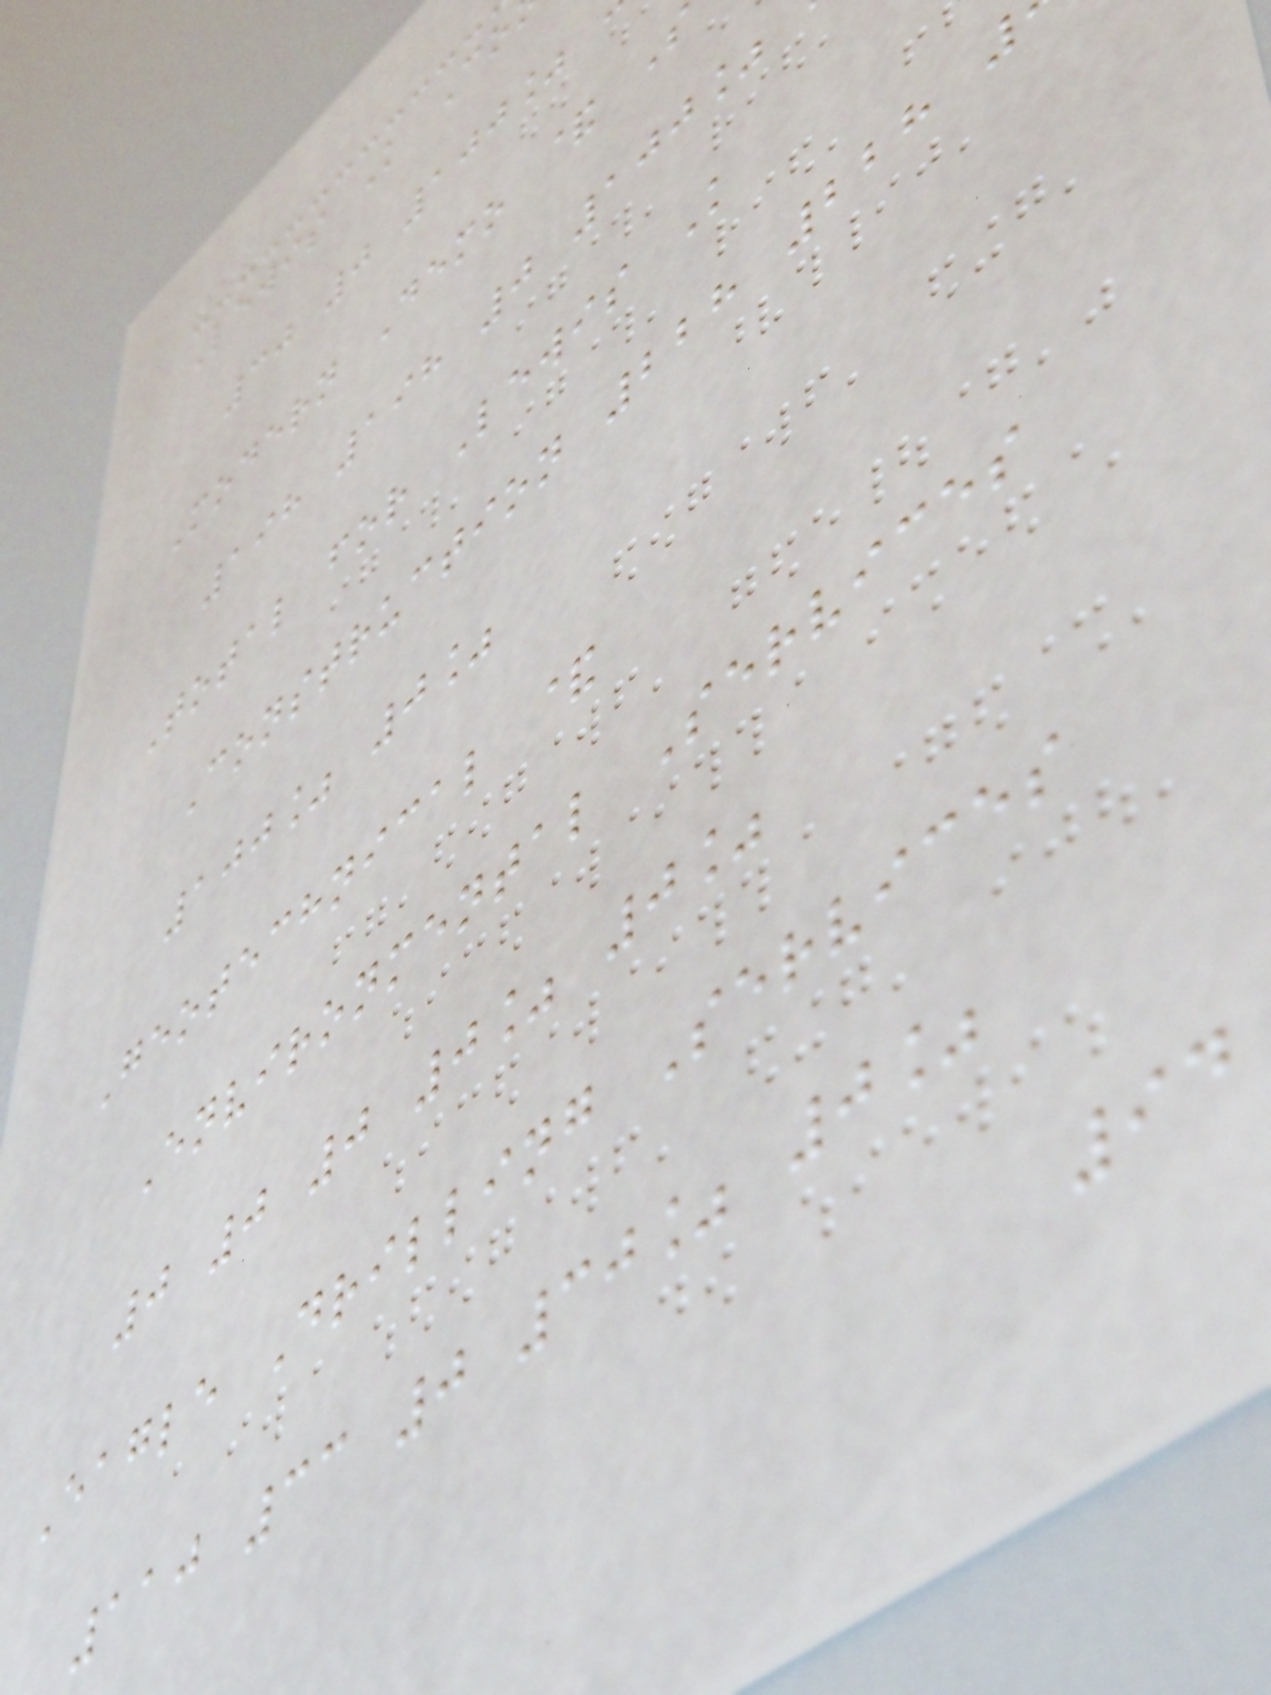Lewis K Co
30 0 100%
Modern Demo & S
198 198 0 100%
Total for Lewis K
Construction 228 228
100% 0%
Geotechnical &
Environmental Services
0 0 0 0% 0%
Eagle Drilling Services
110 33 0 30% 0%
94
